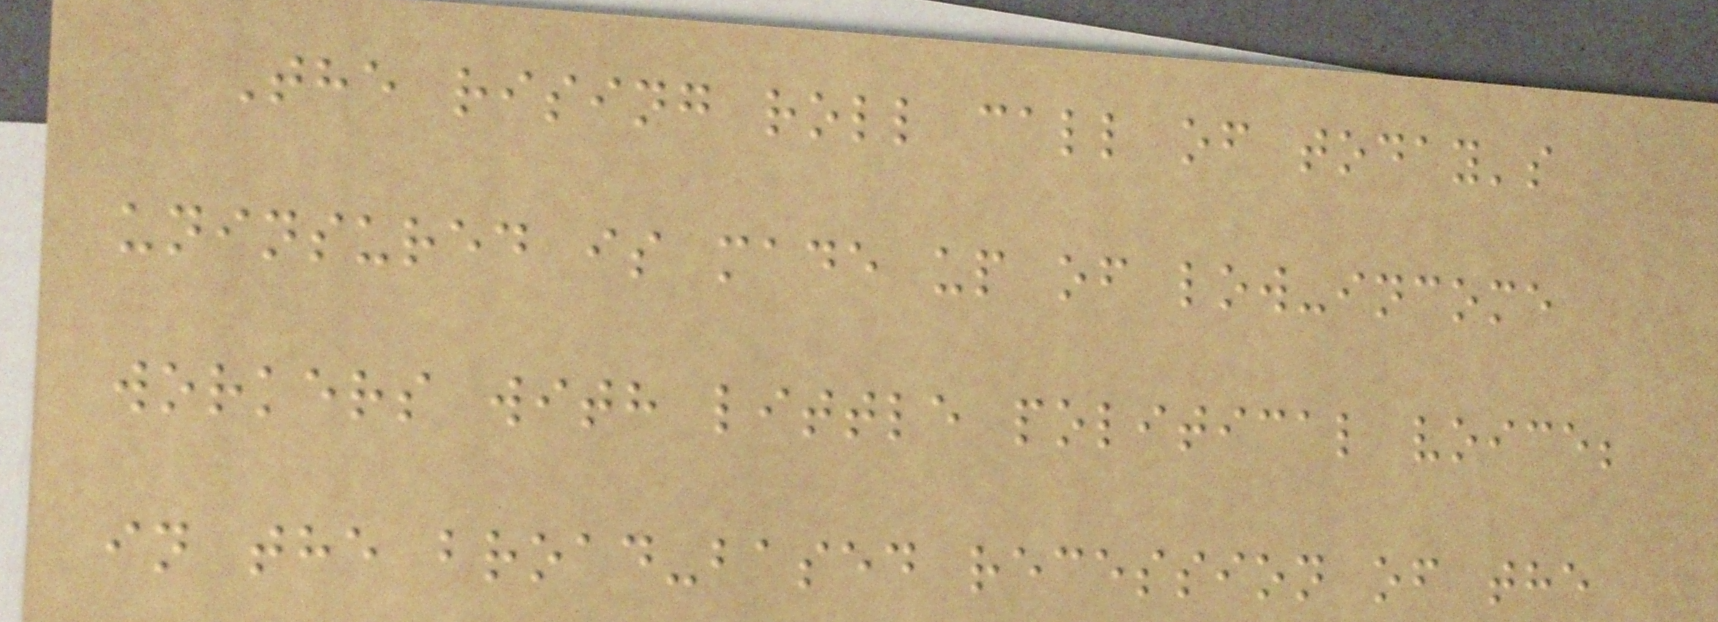The rising roll call of today's
uninsured is made up of low-income
workers with little political voice;
in the broad-based recession of the
